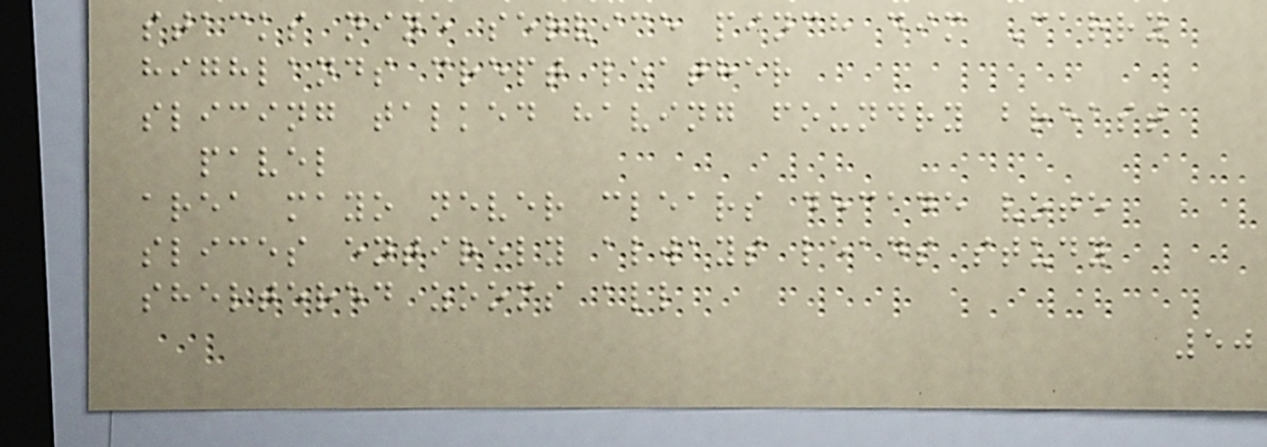stacks nine service pinch dim Carry
highlands crept leather
slicing talked having foundry breast
pavel
area mayo never clears decade vote
slices entirely always leads study
sheltered zooms all
50
